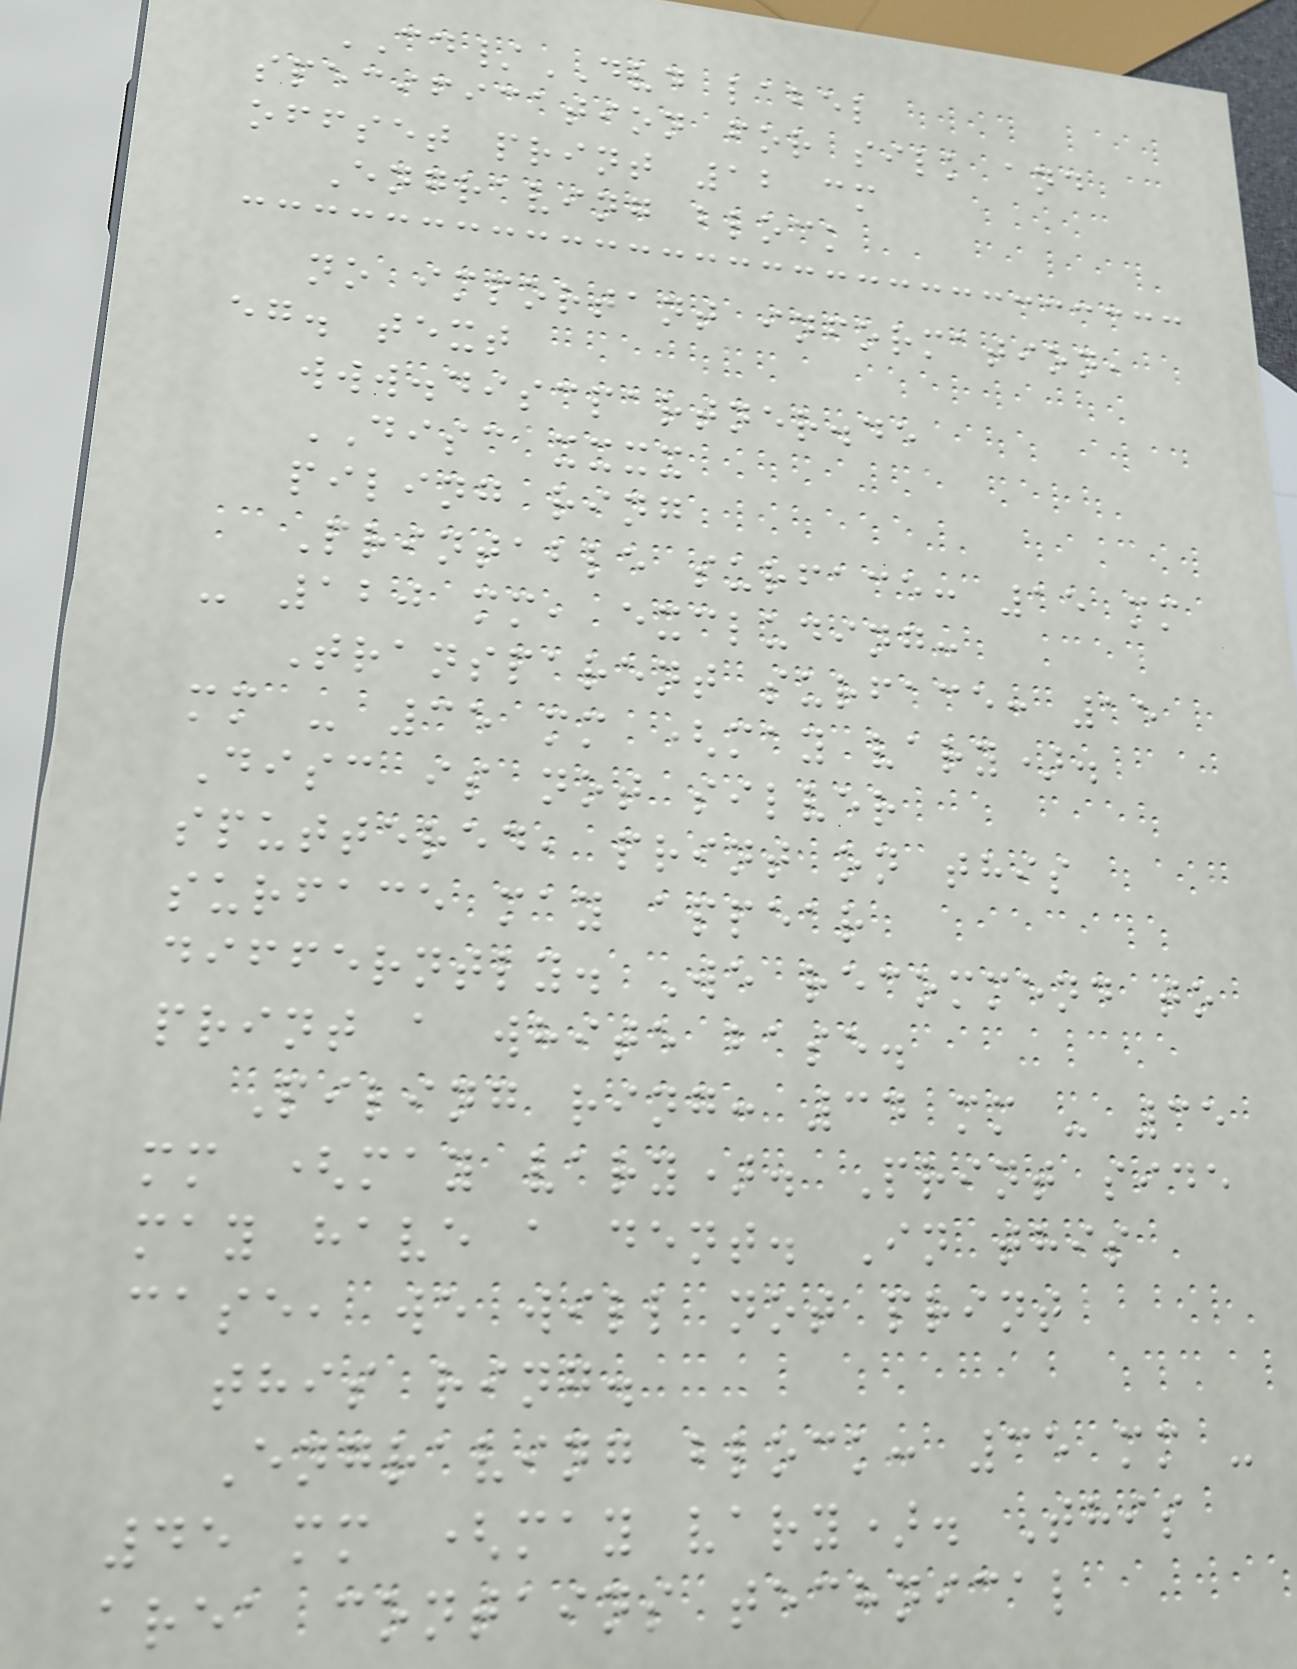CD/DVD label
specification for silk and
offset print 12 cm
Engraving block
no important information,
eg. text
www.discpartner.de
DISC xxxx
piling ring
Printable surface: 15 mm
- 120 mm, excluding:
Transparent surface: 15
mm - 35 mm (may vary).
Disc is not silver
sputtered, print on this
surface may appear
differntly. We recommend to
print a white base.
Piling ring: 34 mm - 35
mm (may vary). Print side
may have a dent. In this
case, we will not print
this ring.
Engraving block: 35 mm -
45 mm (may vary). This
area contains technical
